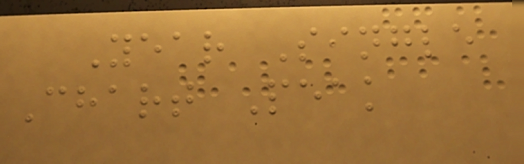Year Single
Chart Peak
